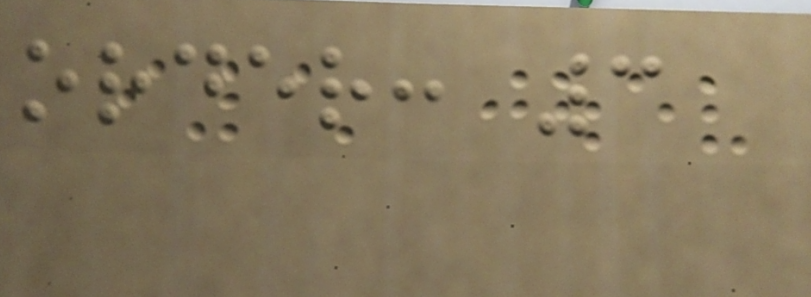order: 3
